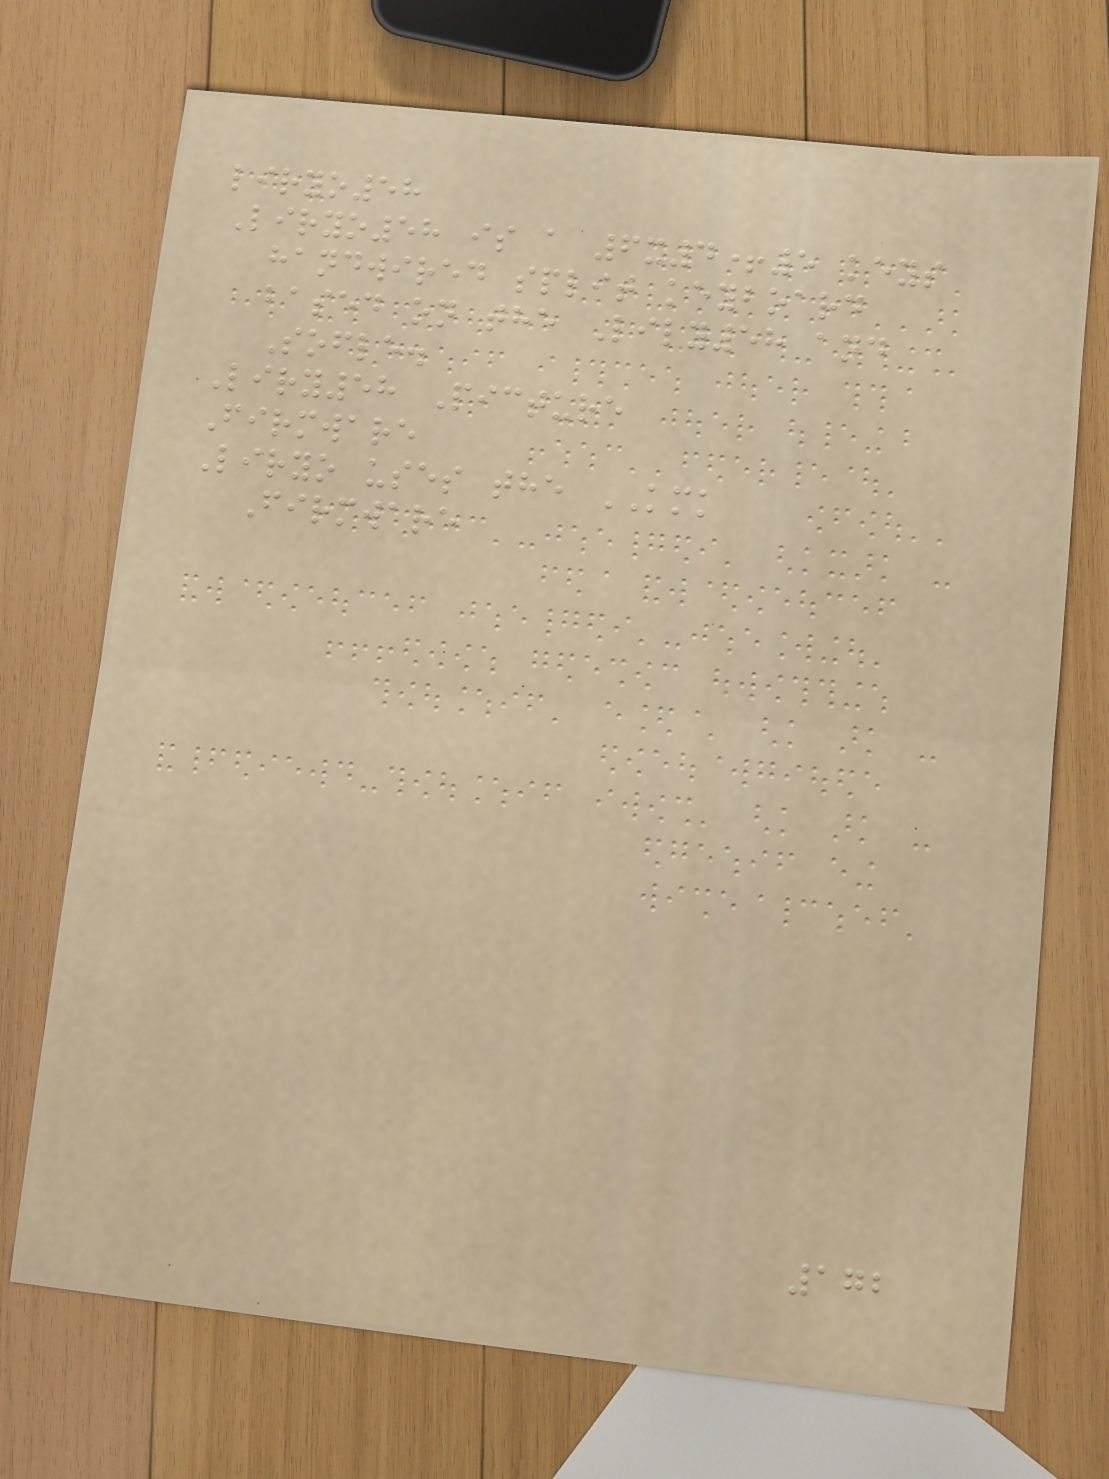liryo58
Liryo58 is a 6x4+5 keys
handwired split keyboard
based on the Lily58 and
Sofle.
Liry58 Picture
Firmware
Liryo uses the KMK
Firmware
172
